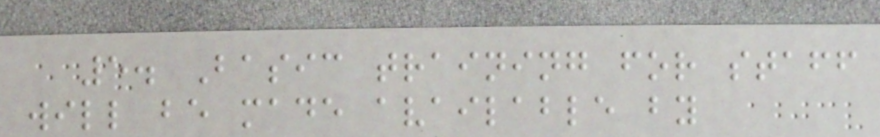5. Basic training for staff
will be made available by
